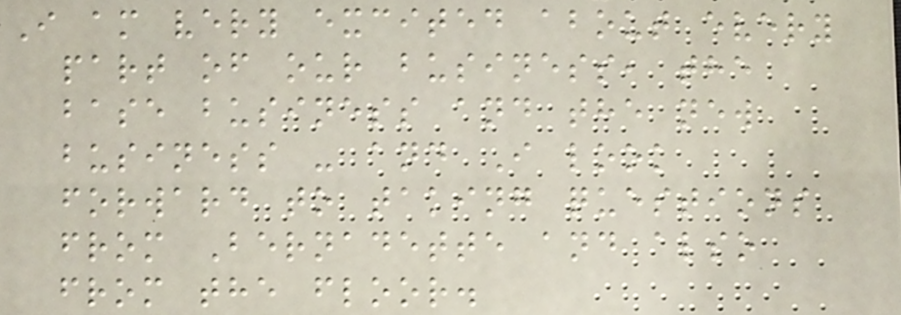I am very excited about every
part of our business, the
base business and the new
business - and I look
forward to taking questions
from Bernadette and also
from the floor.
